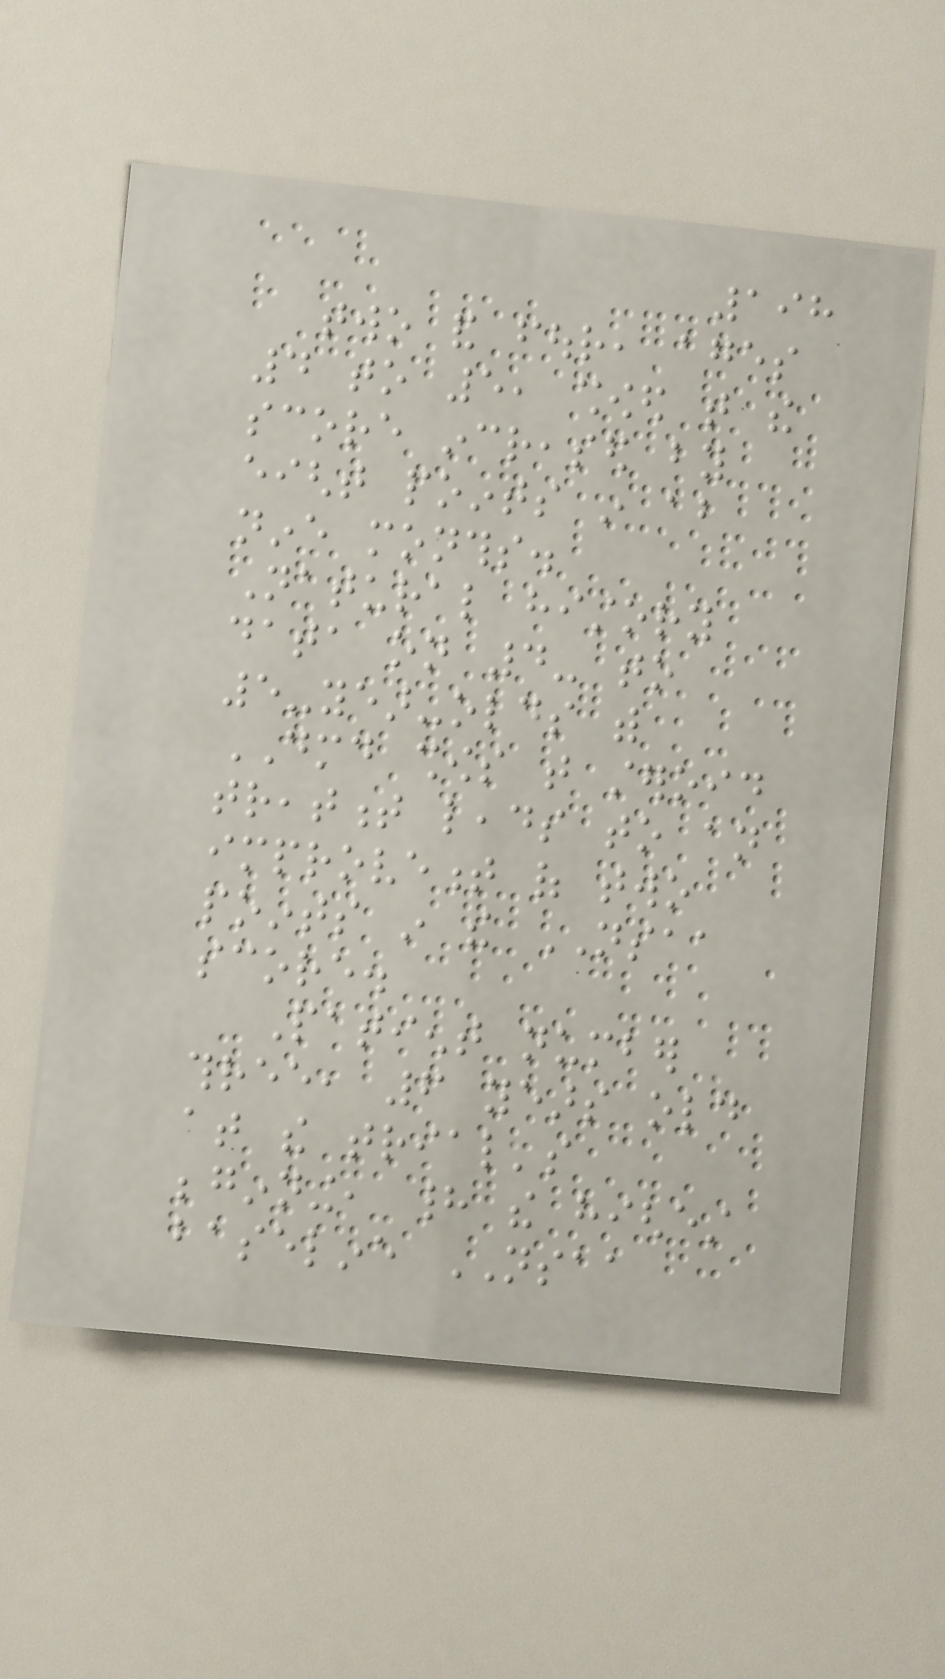198
two and four, ages
4 to 5, showed that the
score increased by
eight points in about
nine months.
Natural history
data on 4- to
5-year-olds with
DMD shows that steroid
treatment leads to an
improvement of two
points in the NSAA
score.
Patient number
three, 6 years old
at the trial's
beginning, had the highest
baseline NSAA
